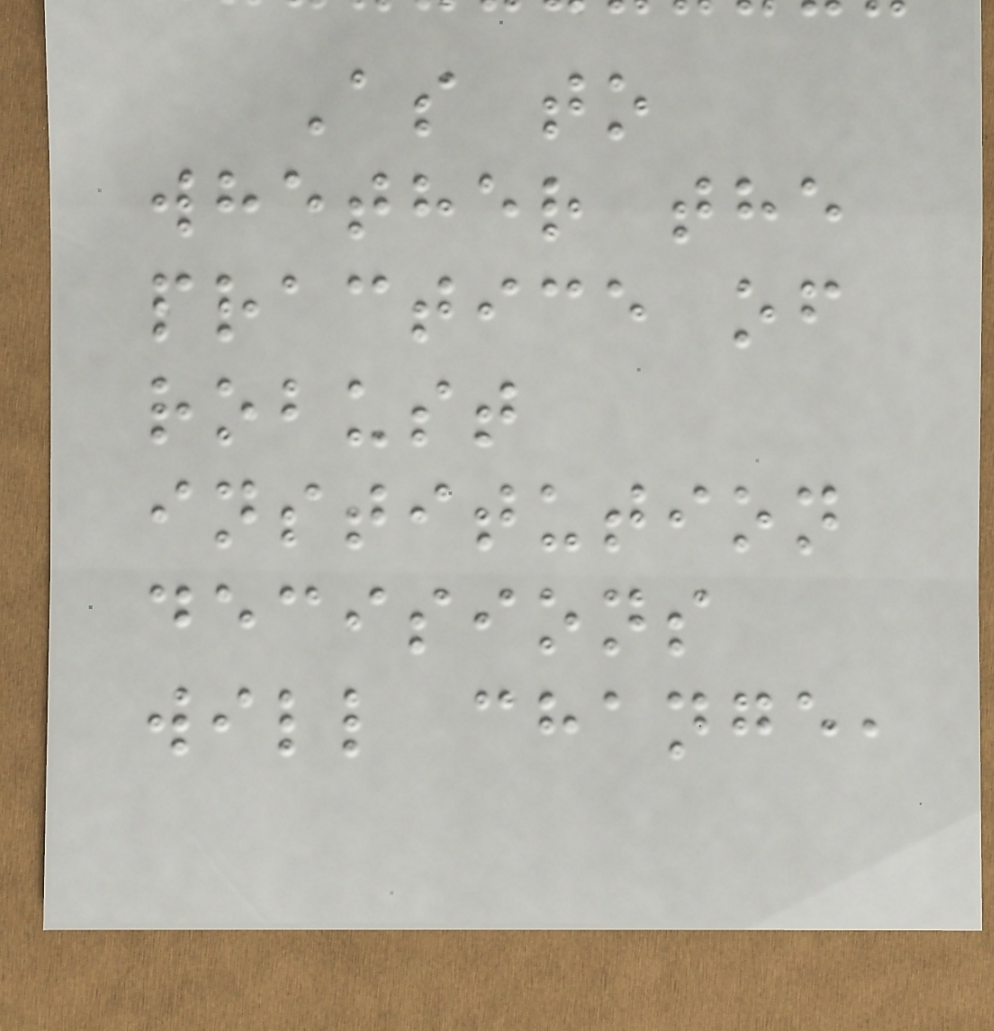As to
whether the
practice of
robust
institution
decisions
will change,
